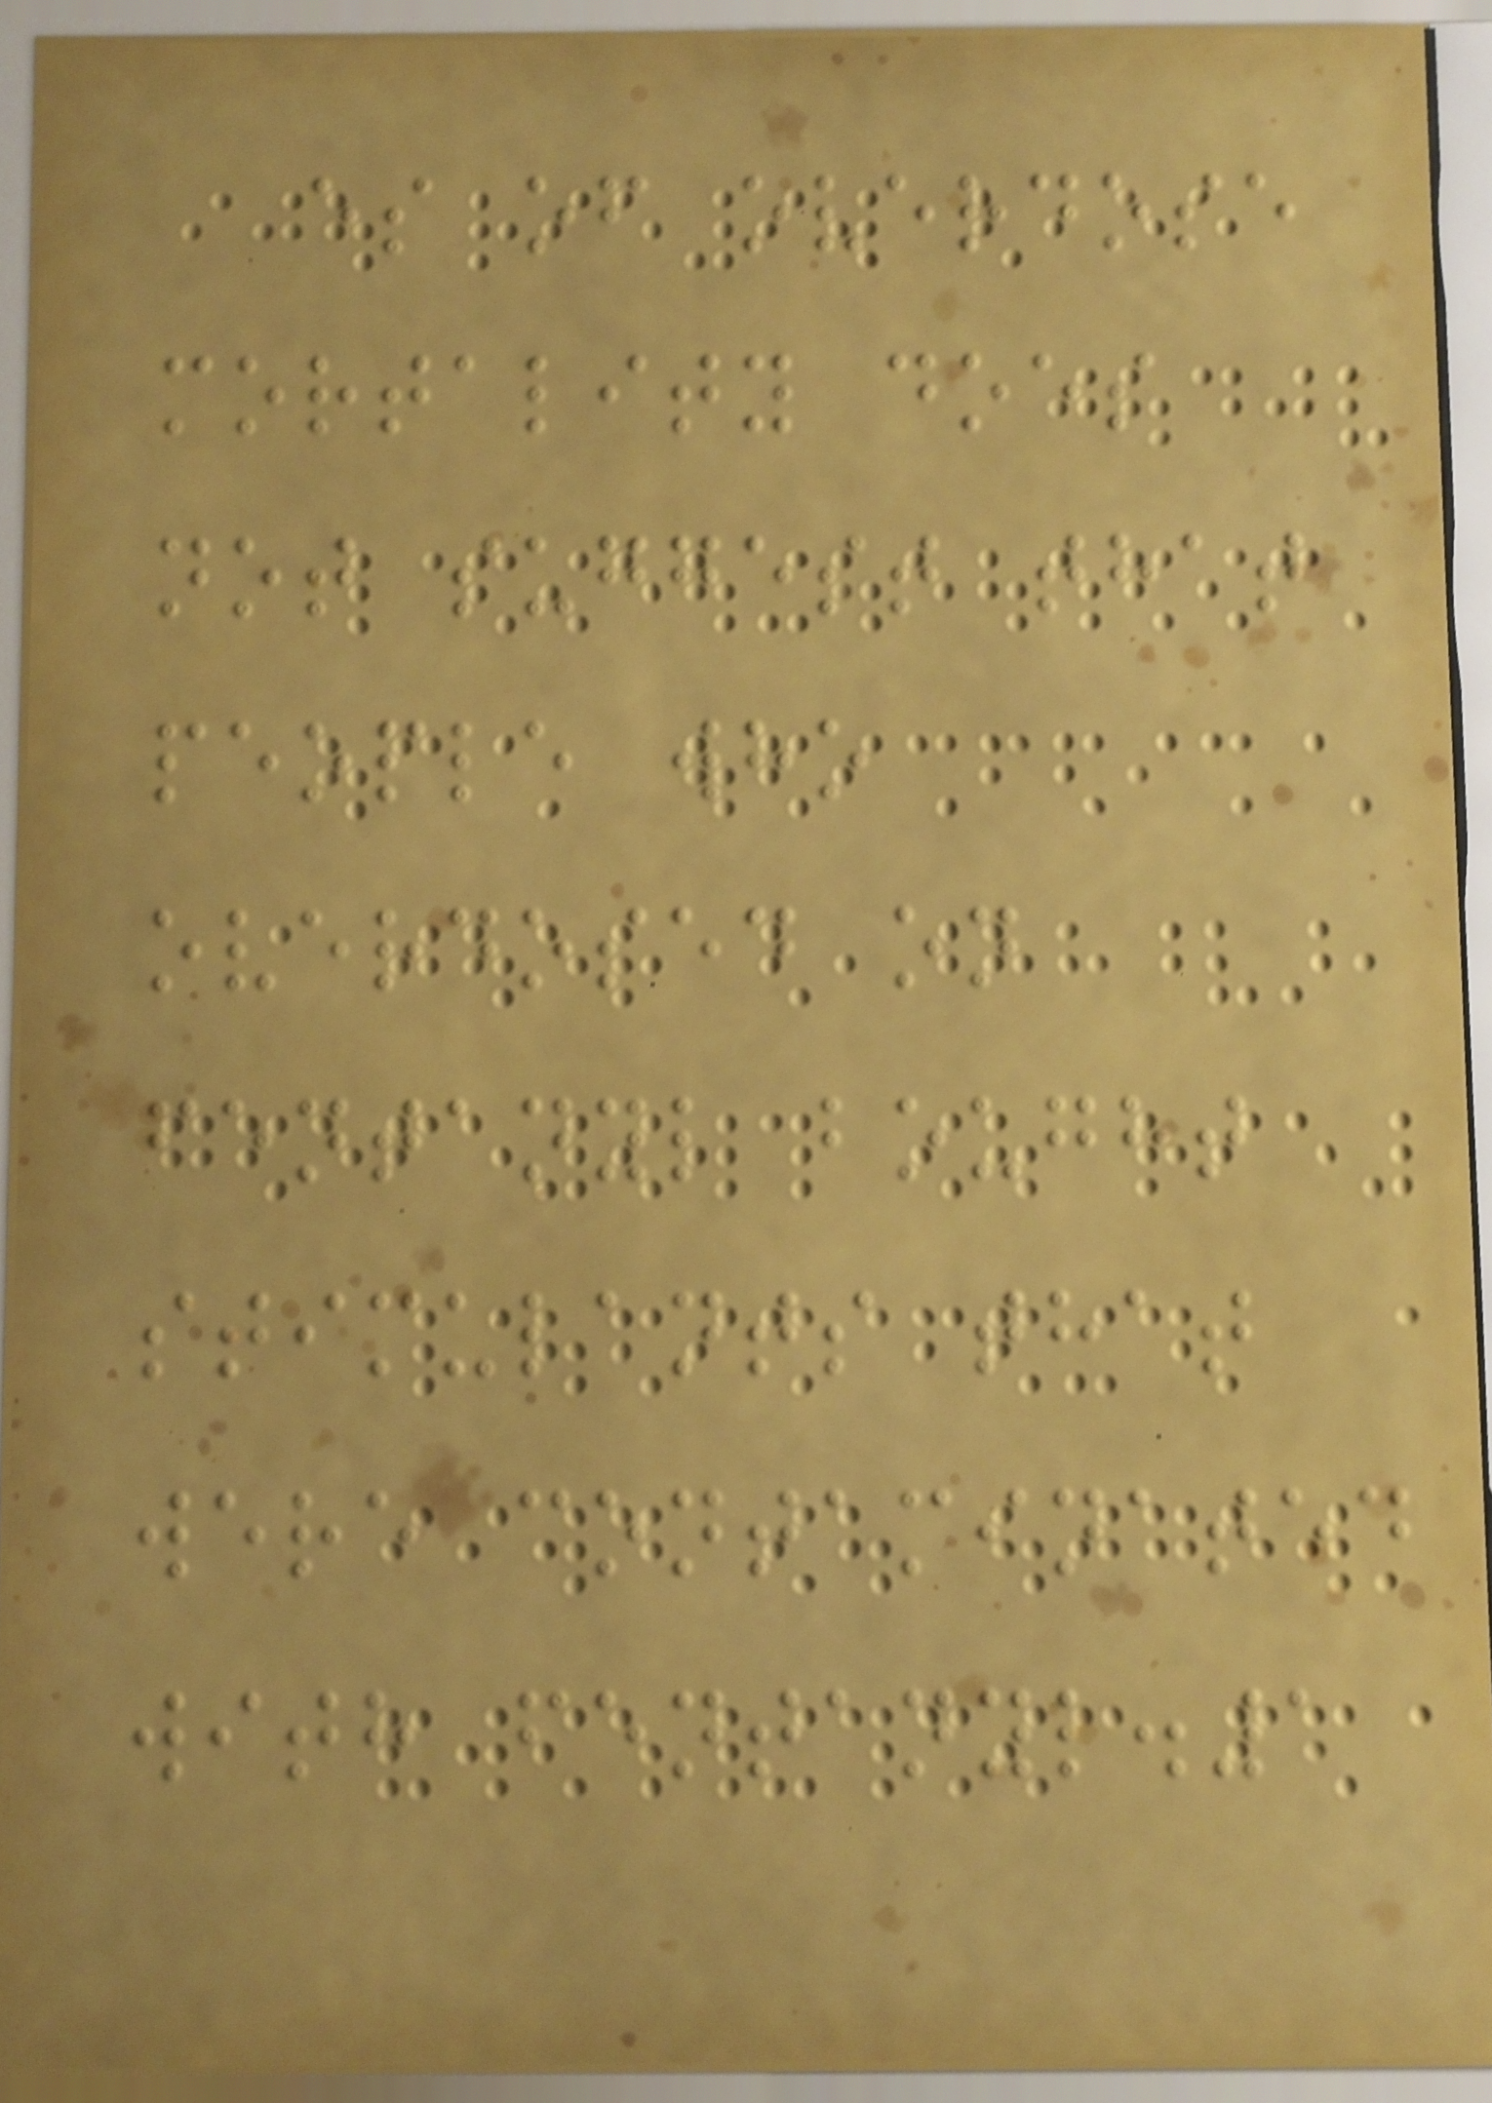es of overdose
mortality does
not suggest that
people who
overdosed on
fentanyl bought
stimulants that
were contaminated
with fentanyl.1
